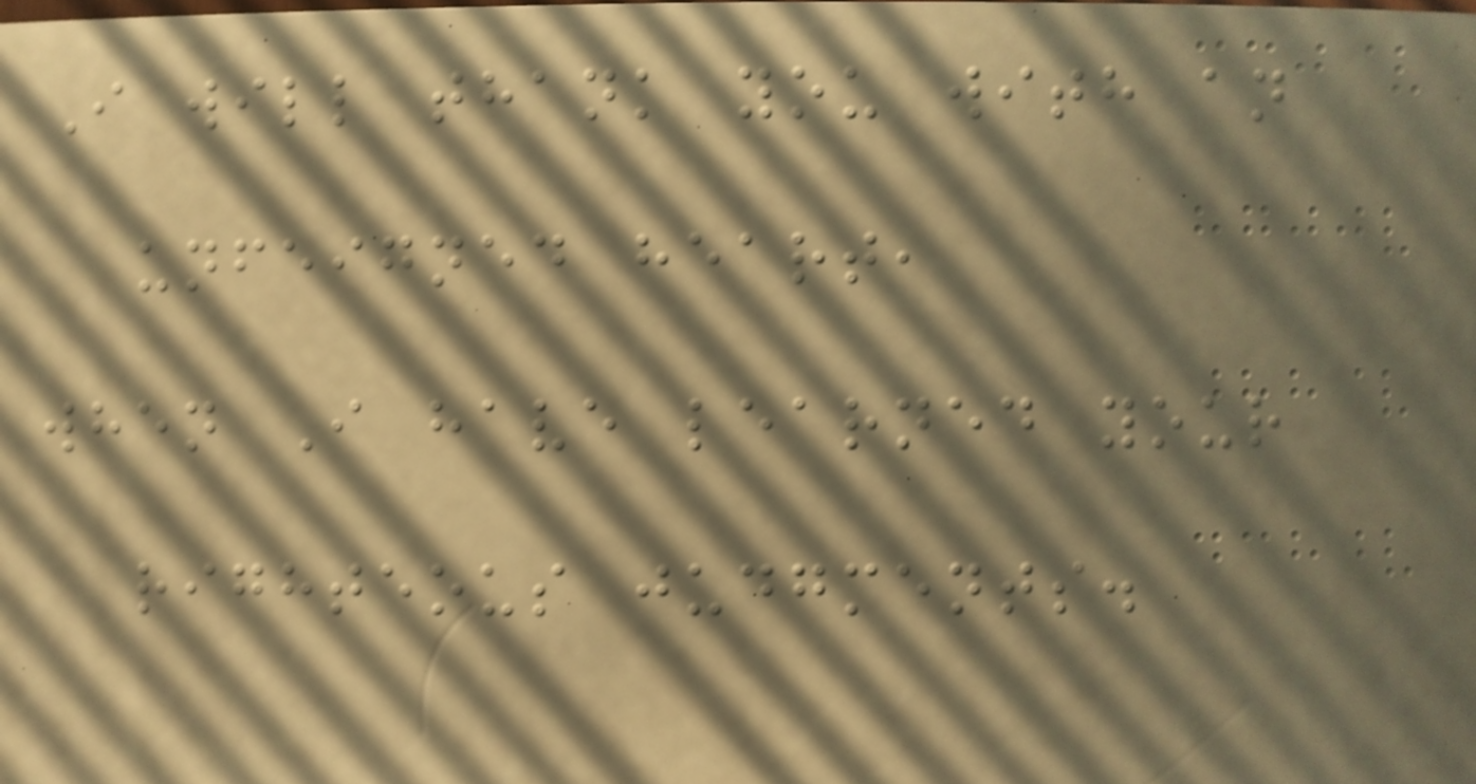I will thank you with an
unfeigned heart,
when I have learned your
righteous judgments.
